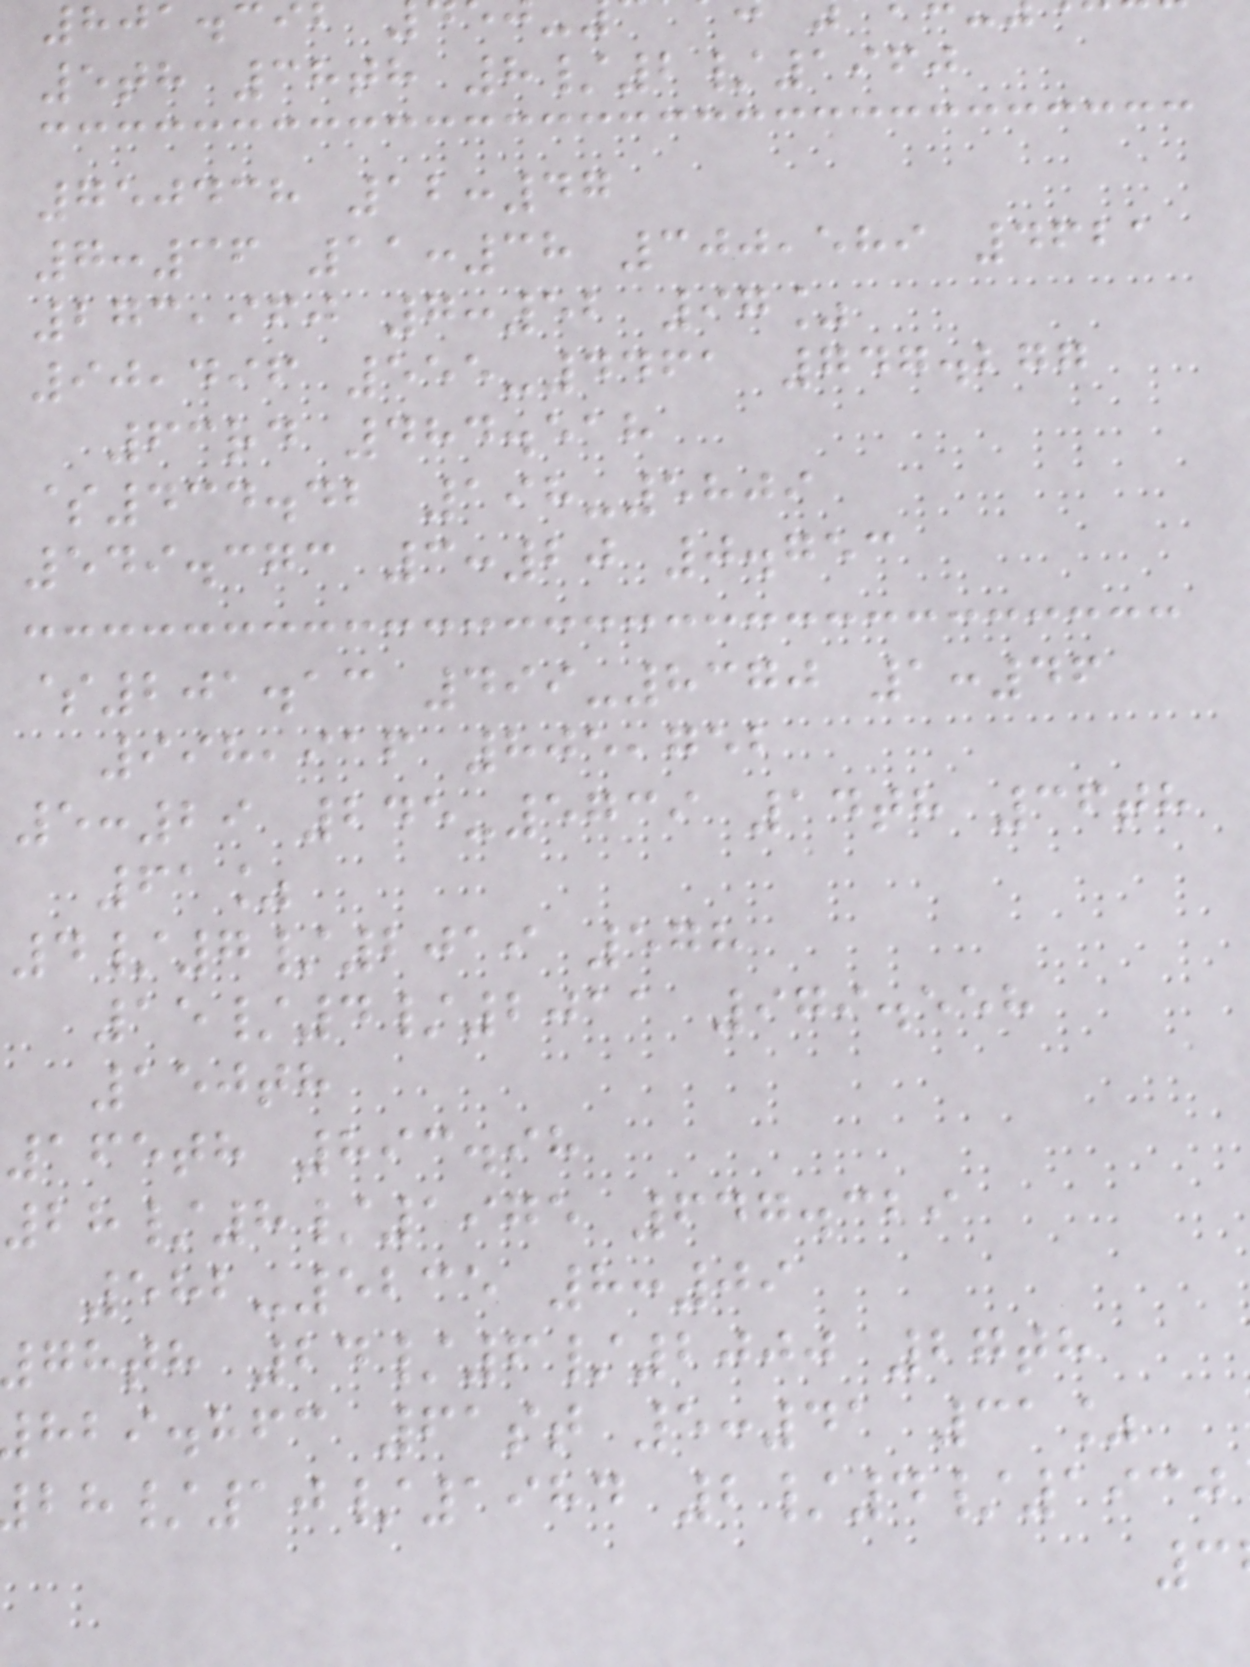5th 38th 8/2/1960
750438 12:47
7:36 11:38 300,589 4621
273,960 7:52 97%
90,496 555-4461 747.277
63rd 484.518
$434.42 198-5809
549.373 3:20 0.753
$201.13 499-8370 1:46
998,916 805,752
5:29 245-5739 14th 36th
61%
4/7/2019 578
15/4/2011 979.558
150th
165th 893.98
28/8/1975 647.329
582-5235 8:09
ghth 24/6/2000 27th
hbi.hfc 61st 5:41 31%
/10/1984 2/4/1930
